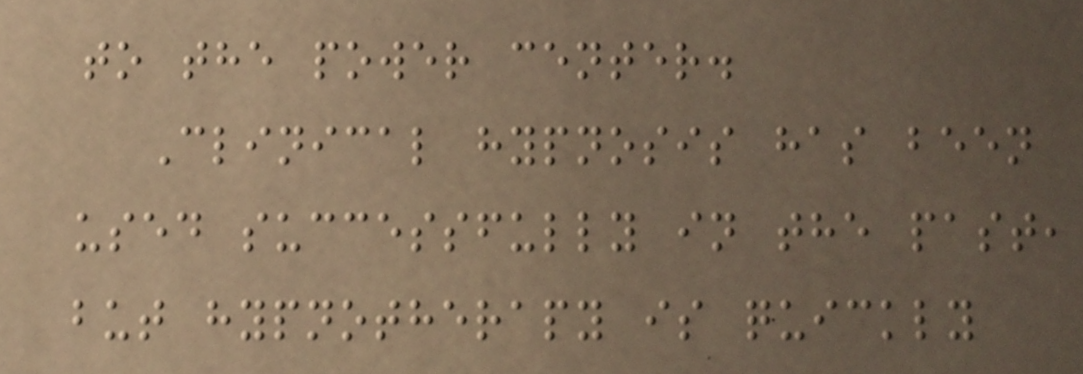to the power center.
Clinical hypnosis has been
used successfully in the past,
but hypnotherapy is quickly
